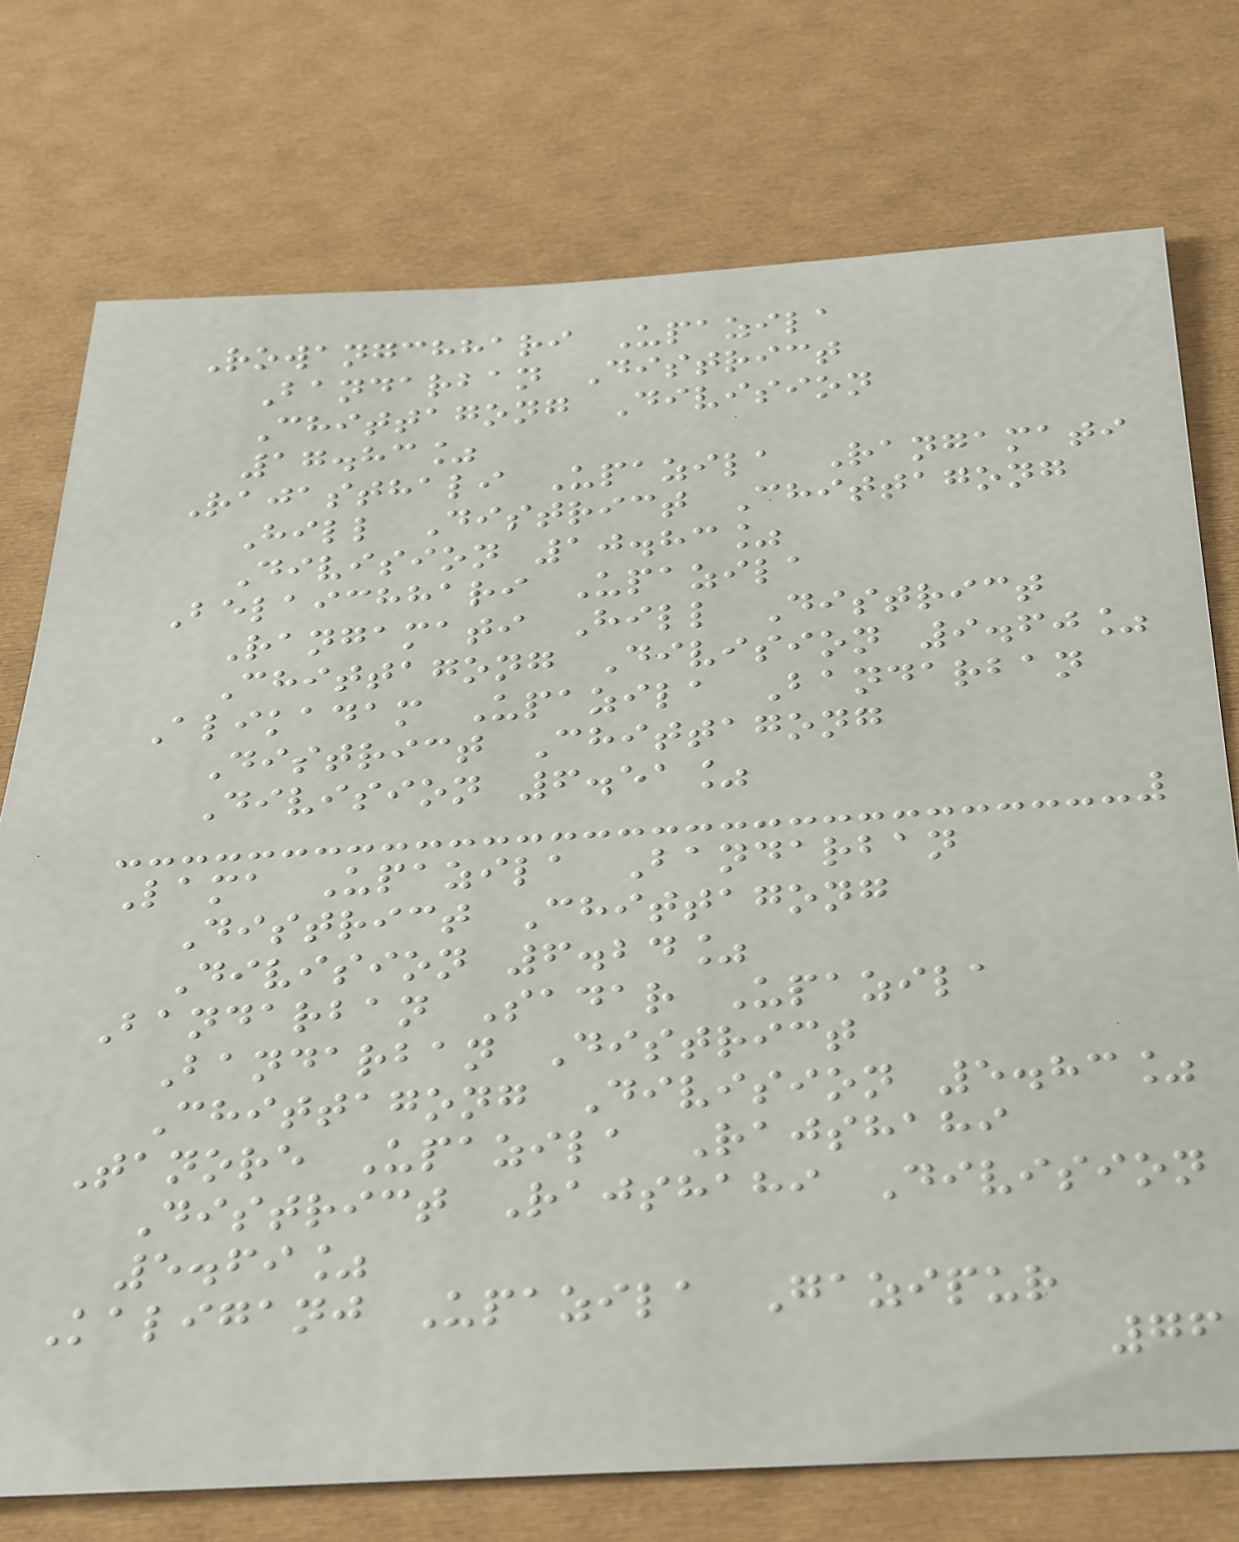Rowangchhari Upazila
Bandarban District
Chittagong Division
17.83%
Rajasthali Upazila Rangamati
Hill District Chittagong
Division 10.83%
Belaichhari Upazila
Rangamati Hill District
Chittagong Division 9.60%
Alikadam Upazila Bandarban
District Chittagong
Division 6.51%
Lama Upazila Bandarban
District Chittagong
Division 6.24%
Bandarban Sadar Upazila
Bandarban District
Chittagong Division 5.83%
Tanore Upazila Rajshahi
District Rajshahi Division
5.69%
Kaliganj Upazila Gazipur
76
